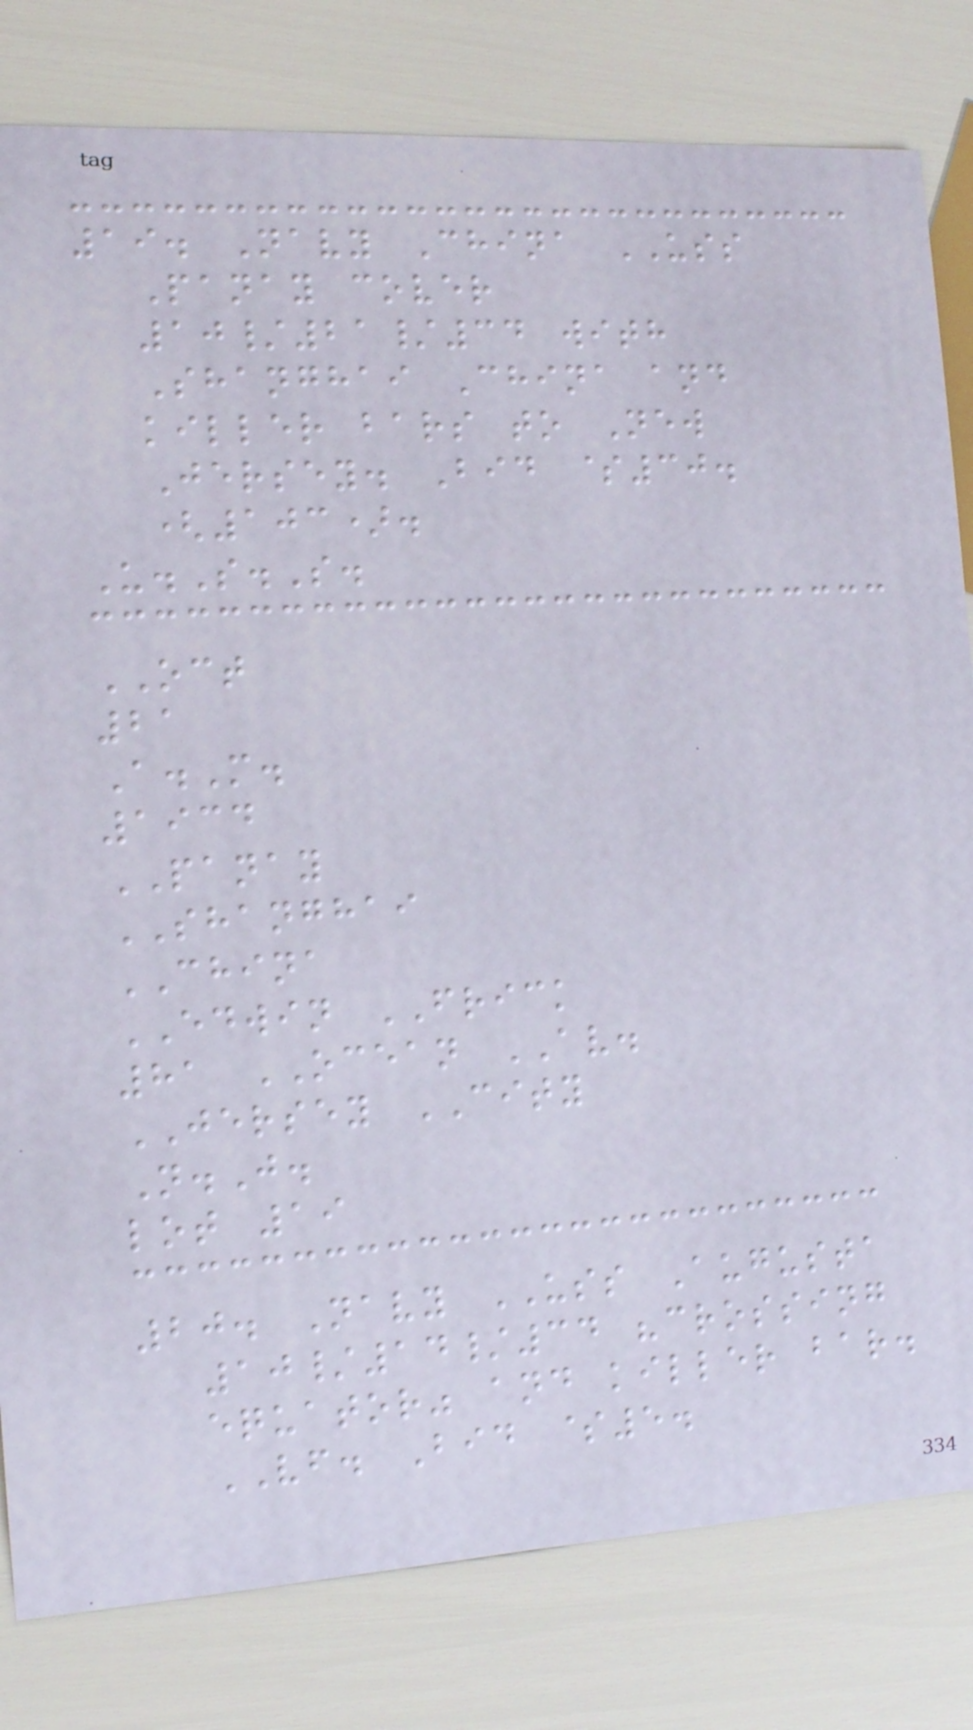19. Navy China USS
Panay cover
10/21/34 with
Shanghai China and
killer bars to New
Jersey. Bid $30.
(103).
U.S.S.
OCT
21
A.M.
1934
PANAY
SHANGHAI
CHINA
EDWIN FRICK
81 OCEAN AV.
JERSEY CITY
N.J.
lot 19
20. Navy USS Augusta
10/14/34 "crossing
equator" and killer bar.
VF. Bid $5.
